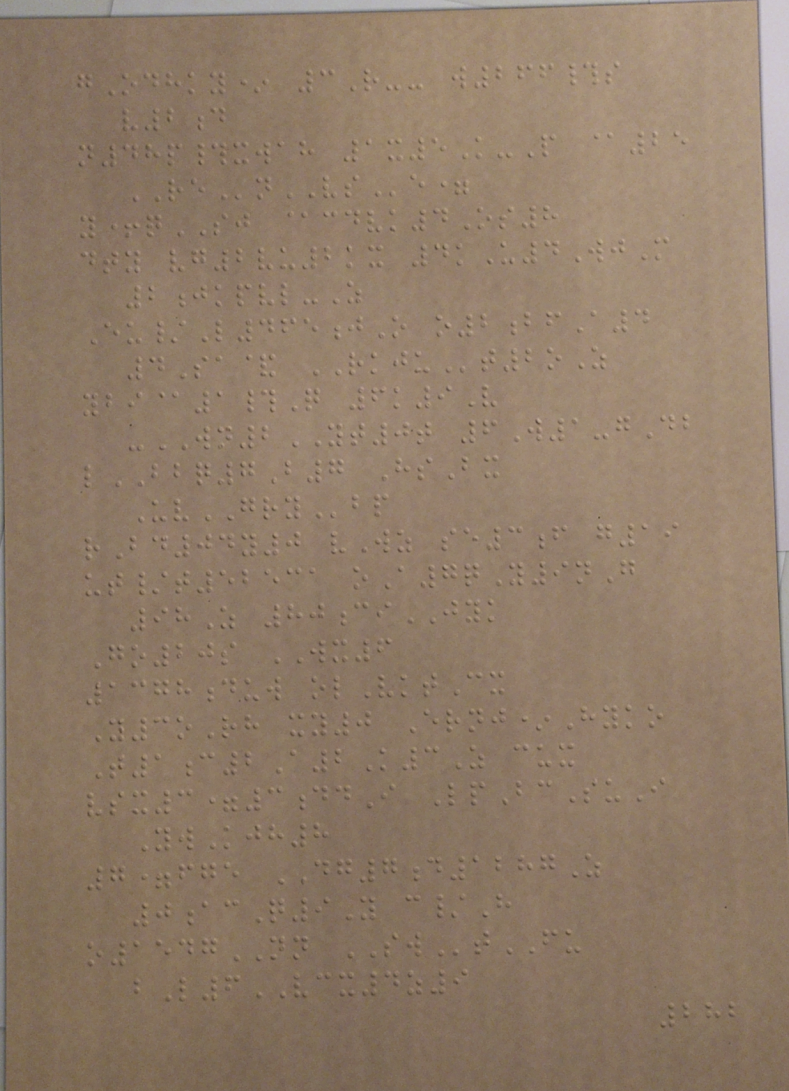gOdhky* 3R-- w266#s
v2d
n48p#xwah 1x5K-P @25
REnVSe=
y+qSJ @cdvk4Os8
dty vg2vu2kx 4kU4WjM
2jkpvl-Z
Eu/L465jO o2bfA4
4Sa& RKJUt2oZ
ybi@1#Q 6k9V
-WN2YT0t 6W1-gDb
lBBQ7B7 HsBx
UvGRYbp
rBd04y0 vWz se3f g19
ut/t52531 oA7qY9nG
98Z 80ciJYK
Go20s WX6
1378duw olVktCx
Y3oRh xy0 Ernj*Hyko
T1c2A2K3Z cux
vsx3=3ddI LpBcSuI
YwKjh8
7=fge DG7d1287Z
0acQ9Y c/H
o1547NN SWtFU
bL6VCX4z9
282
